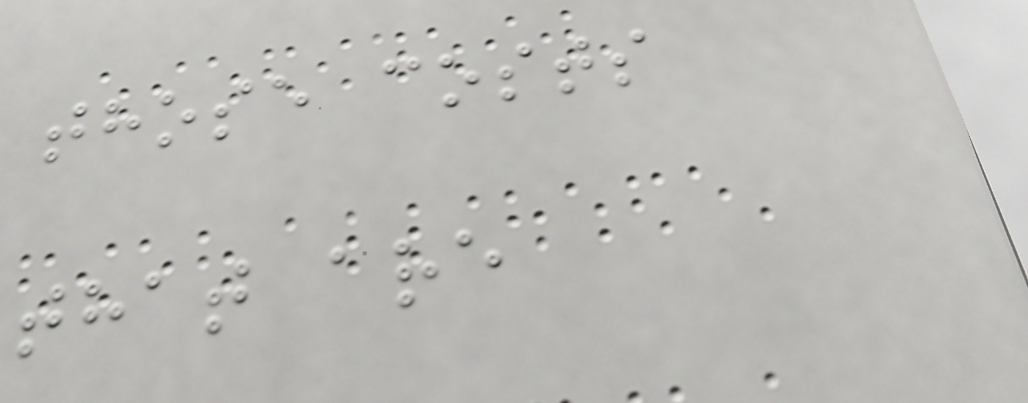those costs
that are
